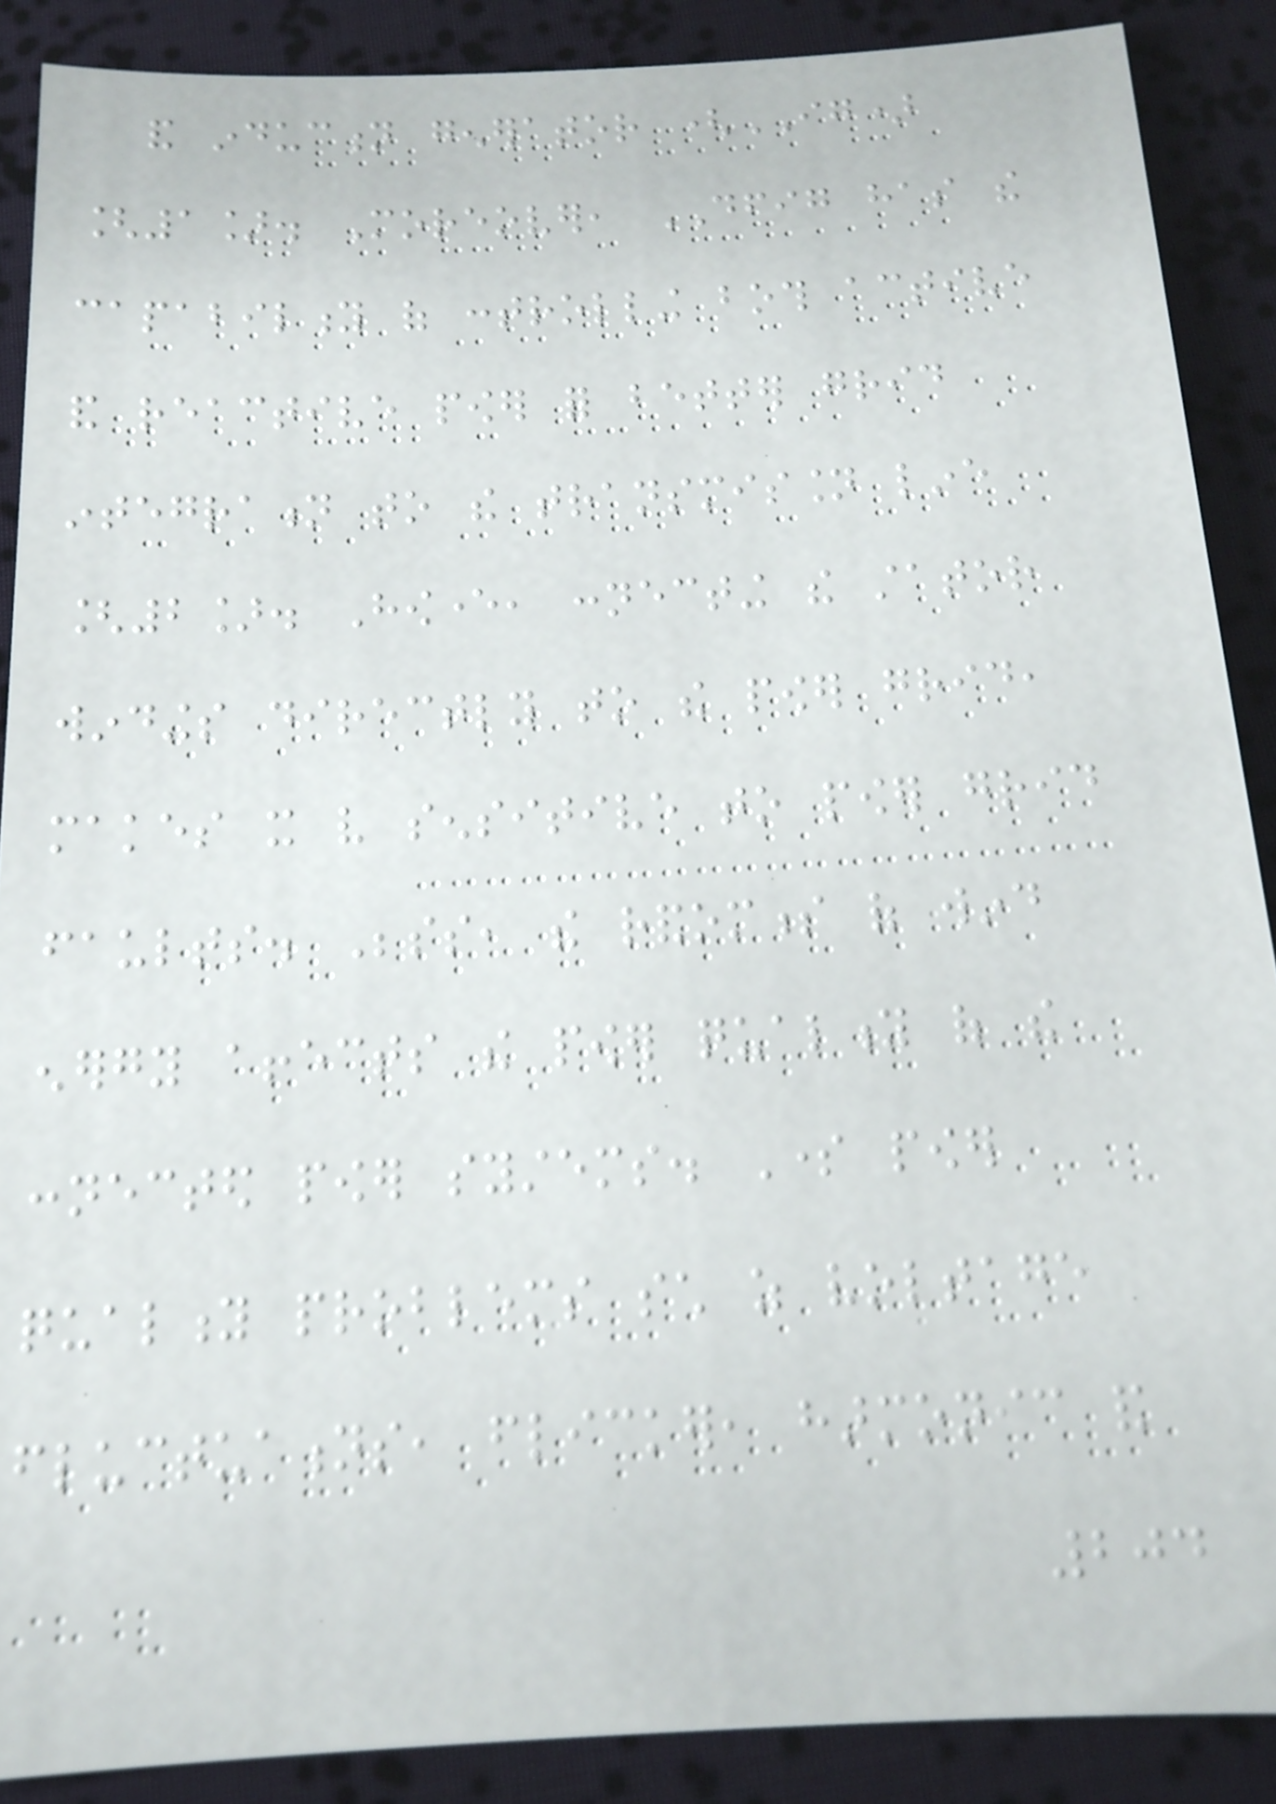and induction generator (IG)
[1]. Moreover, DFIG has the
capability of controlling both active
and reactive power for better grid
integration to the transmission line
[2]. However, connecting the stator
windings directly to the power grid,
makes it very sensitive to power grid
faults. Besides, the randomness of wind
energy affects the power quality of the
connected power systems. Some power
quality problems such as voltage
fluctuations, flicker, harmonic and
204
